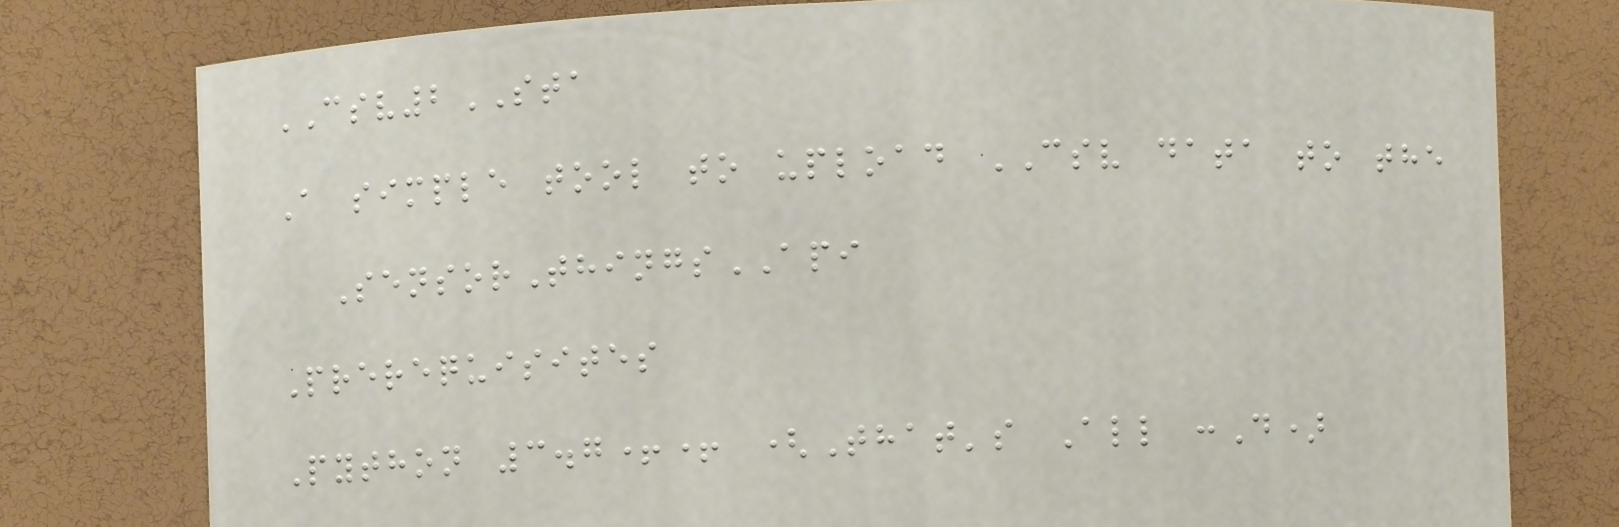CSV2STA
A simple tool to upload CSV data to the
SensorThingsAPI
Prerequisites
Python 3.7++ (That's All :D)
